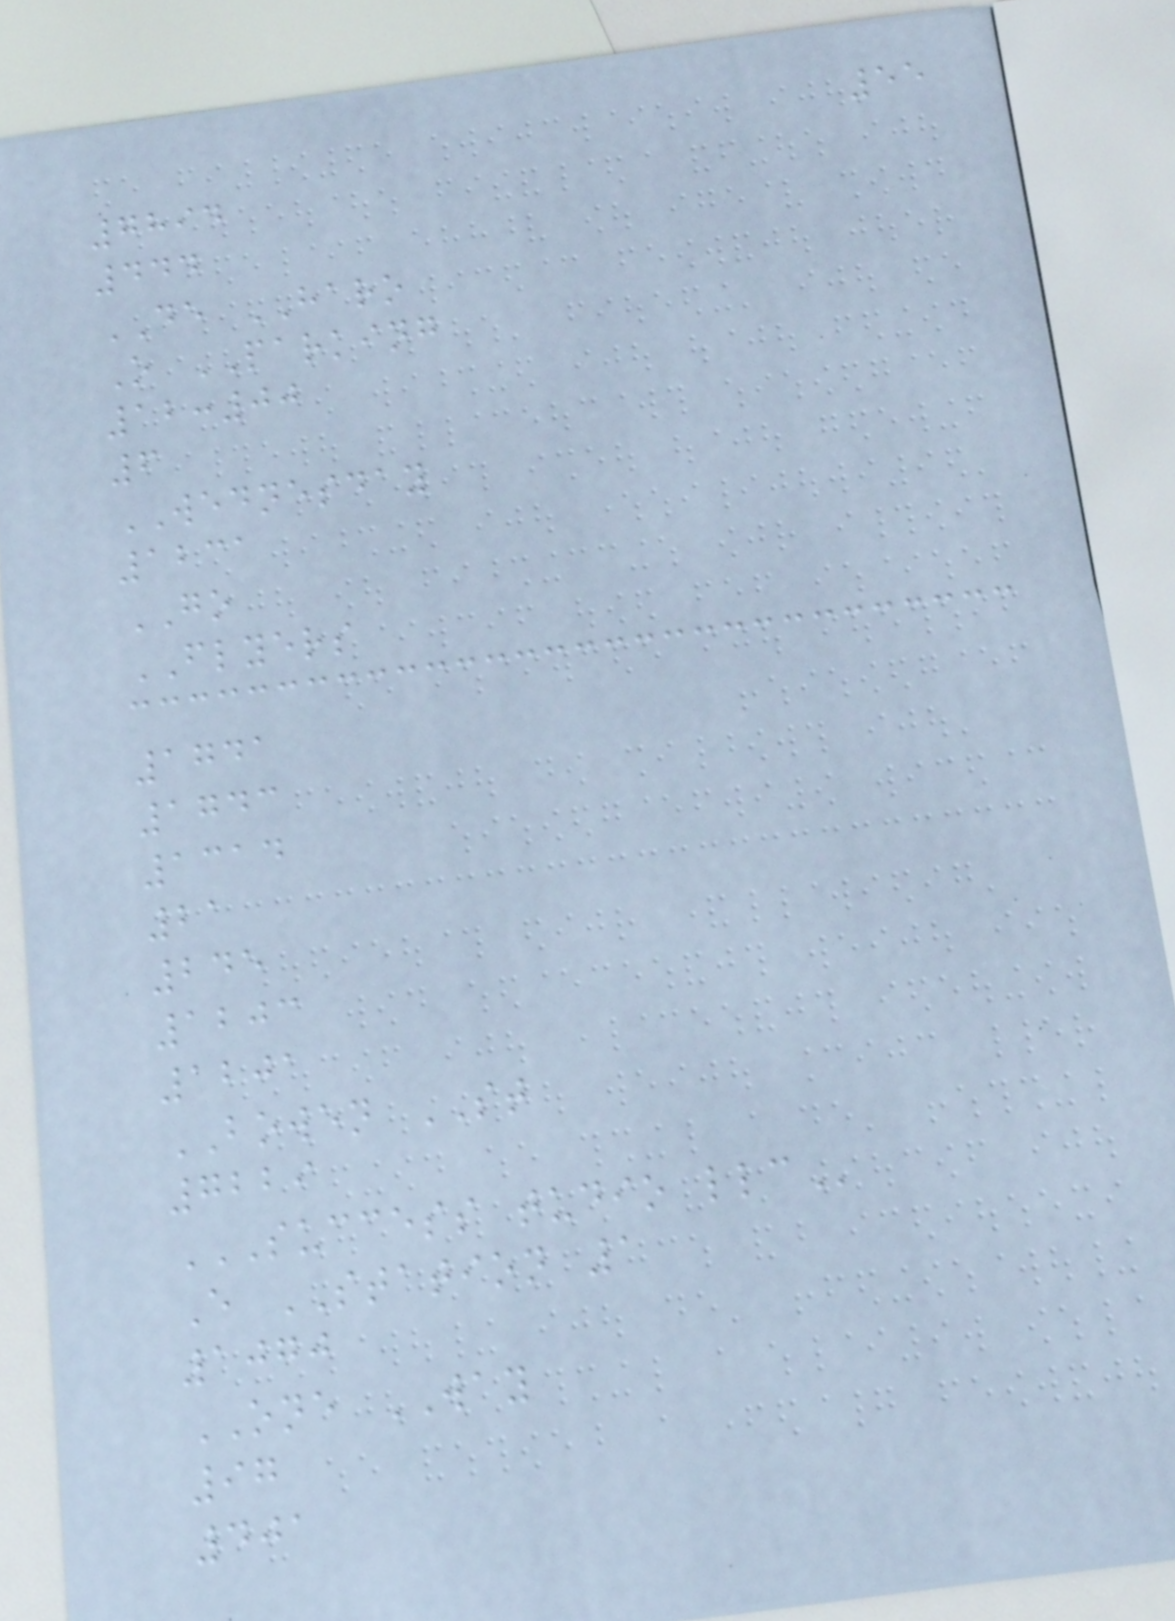55
7894
444
DE HARO
O PARKING
12:00
6
WEDNESDAY
1231
GO
FLYERS
1741
1743
1314
21
245
1203
1201
BOWEN ST
7229
SUCCESS TUDIO LLC
E STATION 1
1070
ONE WAY
97
401
